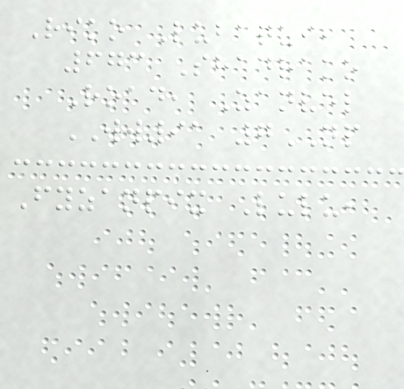Riko Lubaqui,
673 Shadrako
Road, Zanvel
WW91 7NP
Fyzanpix Lulu,
